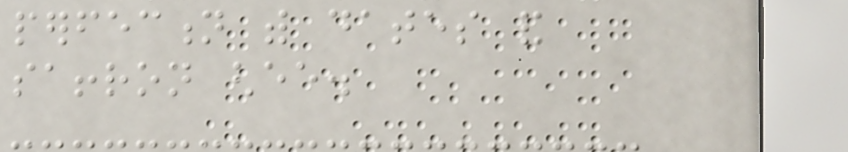perfection with dates and
saffron ghee.
